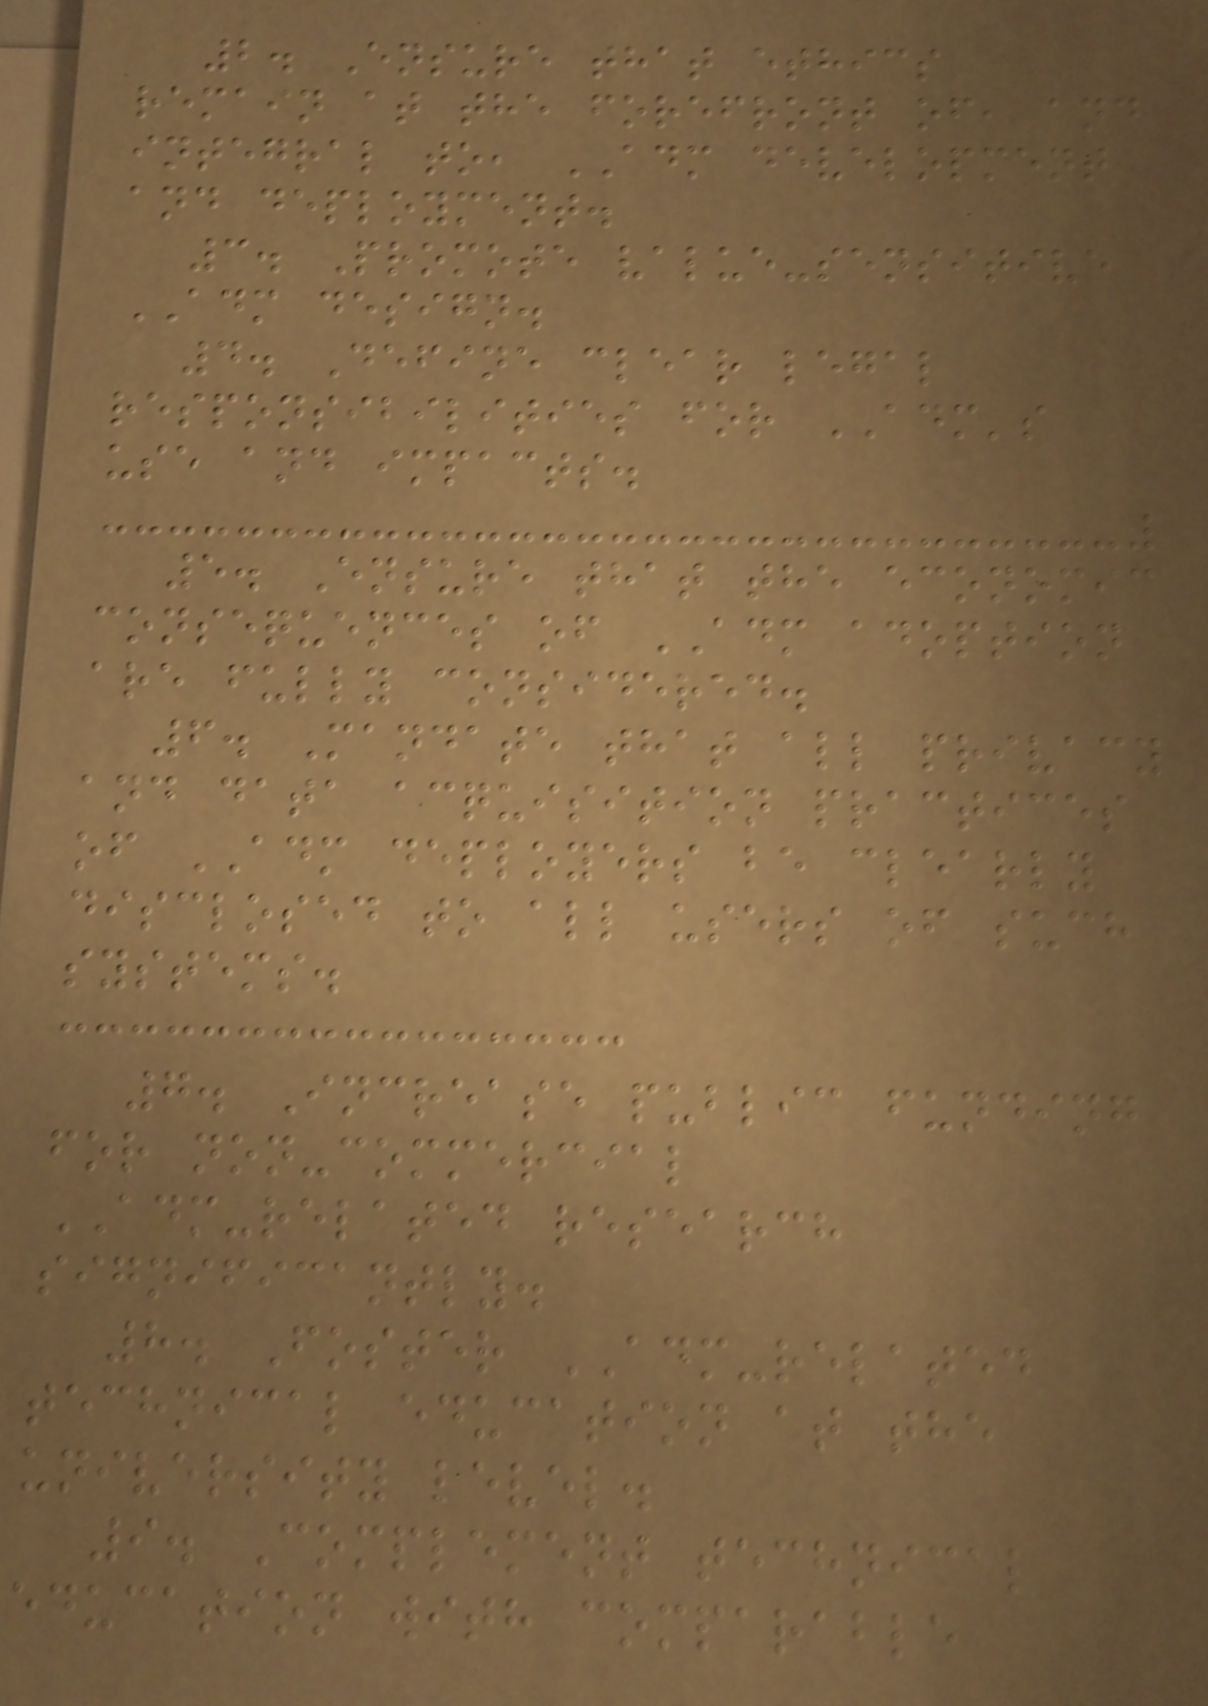2. Ensure that ethics
remain at the forefront of, and
integral to, ADM development
and deployment.
3. Promote value-sensitive
ADM design.
4. Define clear legal
responsibilities for ADM's
use and impacts.
5. Ensure that the economic
consequences of ADM adoption
are fully considered.
6. Mandate that all privacy
and data acquisition practices
of ADM deployers be clearly
disclosed to all users of such
systems.
7. Increase public funding
for non-commercial
ADM-related research
significantly.
8. Foster ADM-related
technical education at the
university level.
9. Complement technical
education with comparable
